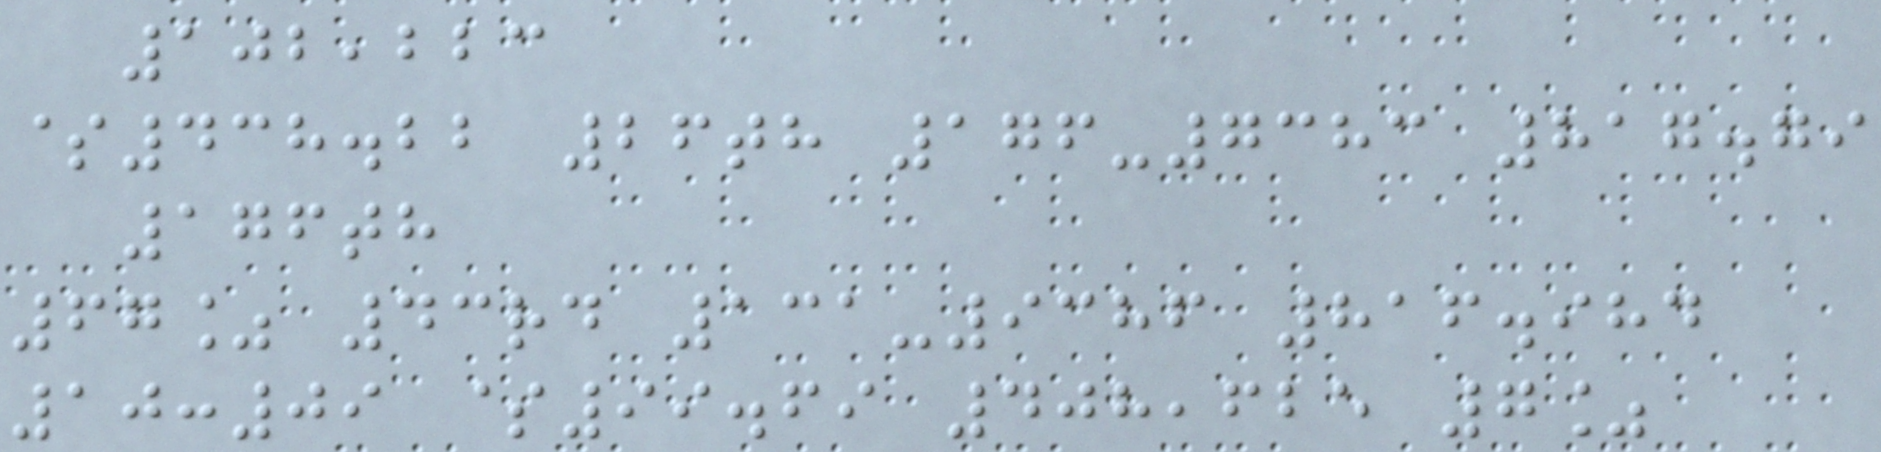102,223
$438.22 26th 176-7383 817.79
176th
67% 43rd 131-9386 816.984
10:09 $99.69 408,625 7%
